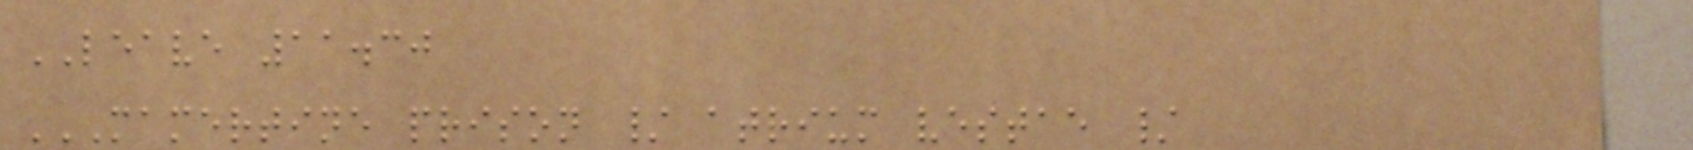LEAVE 11.30
MAMERTINE PRISON / ATRIUM VESTAE /
